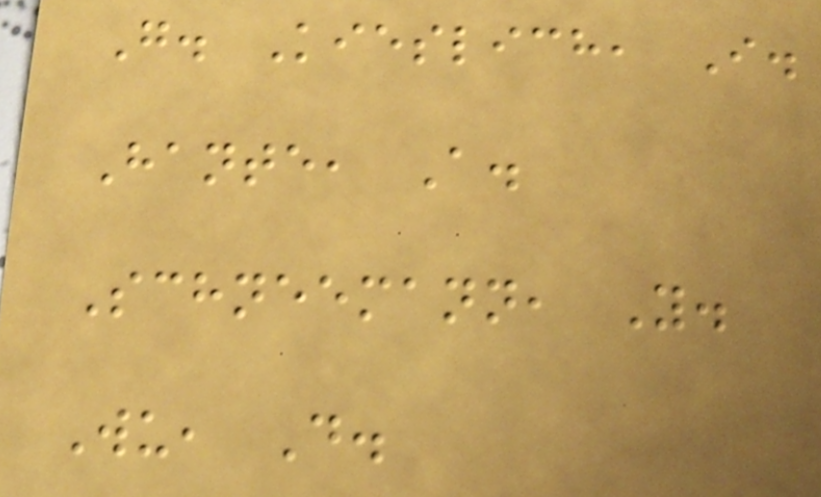G. Kieslich, I.
Hante, A.
Schneemann, Y.
Wu, D.
